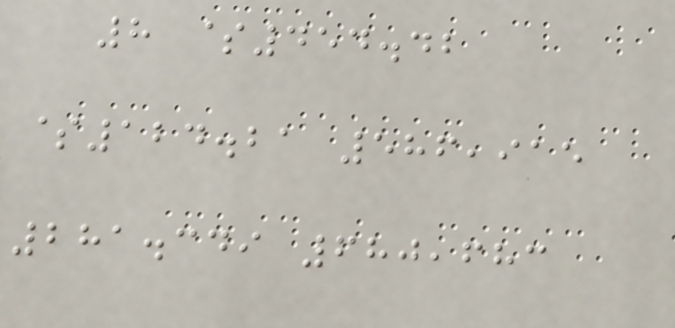8 $454.42
$124.21 586,915
281.349 680,683
